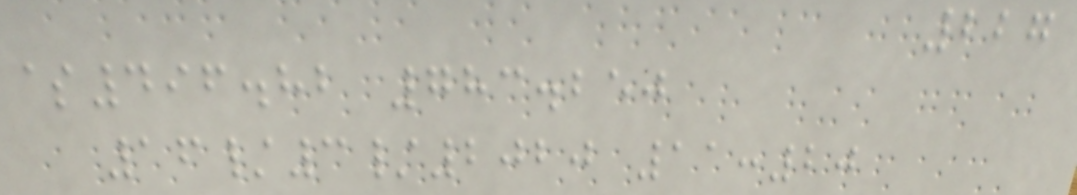227
$496.82 783.250
16/3/2020 11:20
